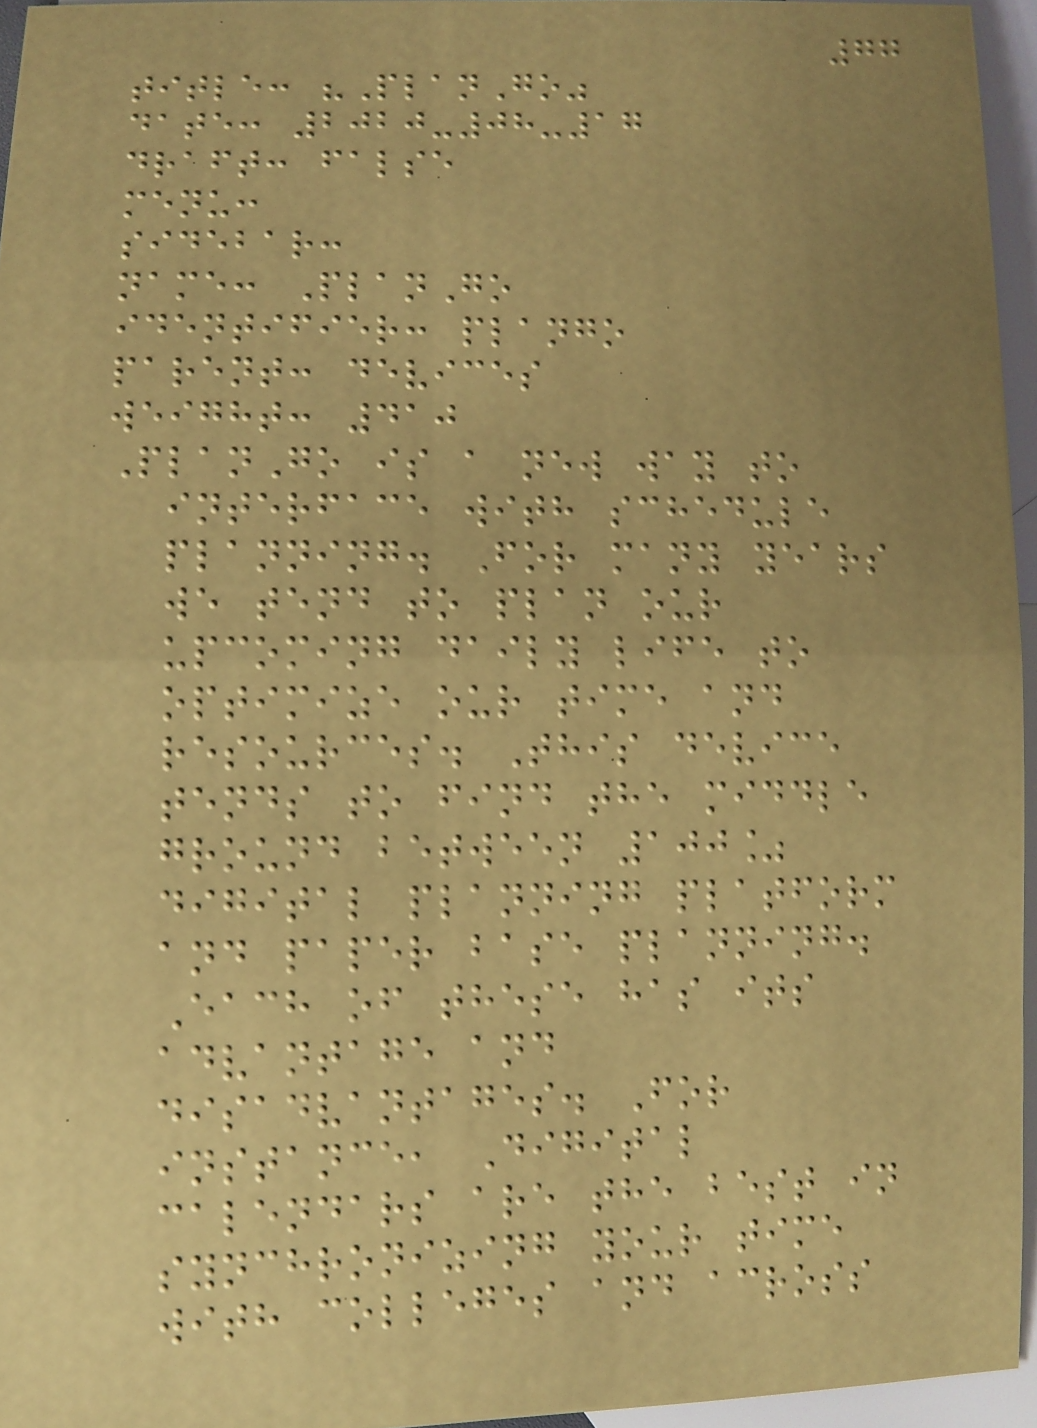77
title: "PlanGo"
date: 2020-08-17
draft: false
menu:
sidebar:
name: PlanGo
identifier: plango
parent: devices
weight: 410
PlanGo is a new way to
interface with schedule
planning. For many years
we tend to plan our
upcoming daily life to
optimize our time and
resources. This device
tends to find the middle
ground between 100%
digital planning platform
and paper base planning.
Each of these has its
advantage and
disadvantages. For
instance, Digital
calendars are the best in
synchronizing your time
with colleges and across
